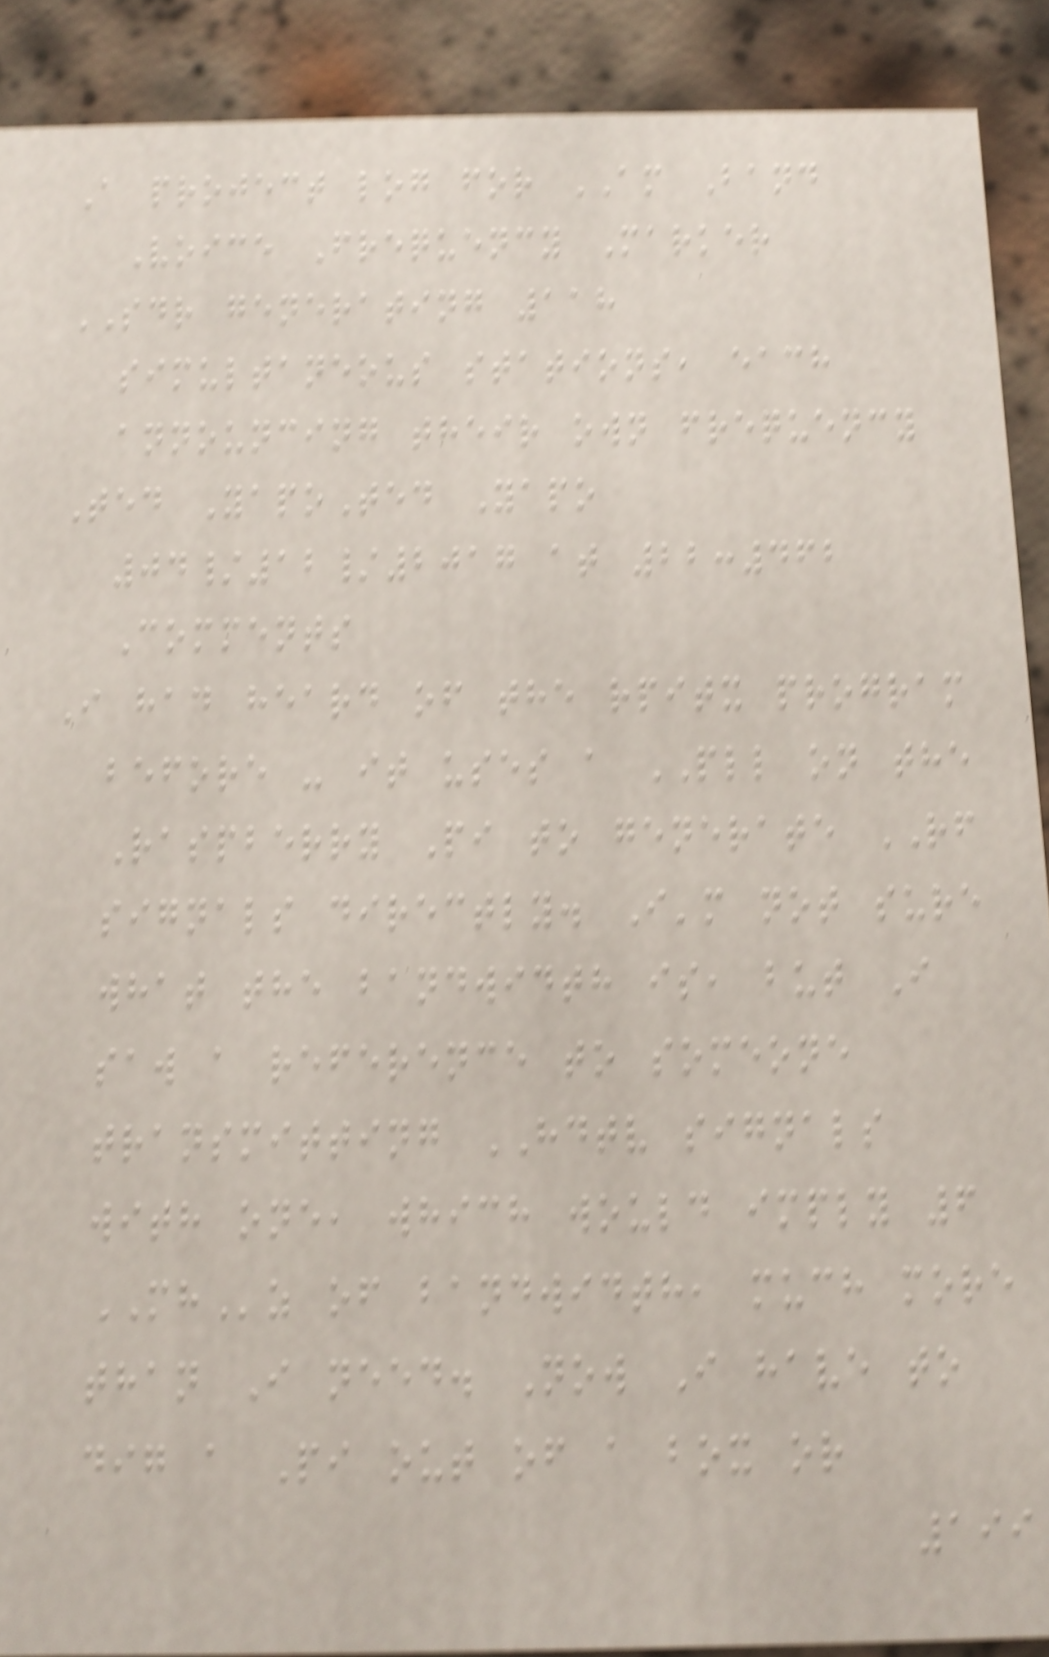A project log for AM Band
Voice Frequency Marker
SDR generating 118
simultaneous stations, each
announcing their own frequency
Ted YapoTed Yapo
04/12/2017 at 22:462
Comments
I had heard of the rpitx program
before - it uses a PLL on the
Raspberry Pi to generate RF
signals directly. I'm not sure
what the bandwidth is, but I
saw a reference to someone
transmitting HDTV signals
with one, which would imply 6
MHz of bandwidth, much more
than I need. Now I have to
dig a Pi out of a box or
199
